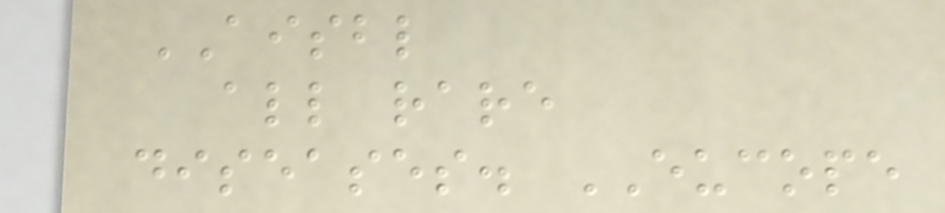AISBL
all rare
diseases. EUCOPE
